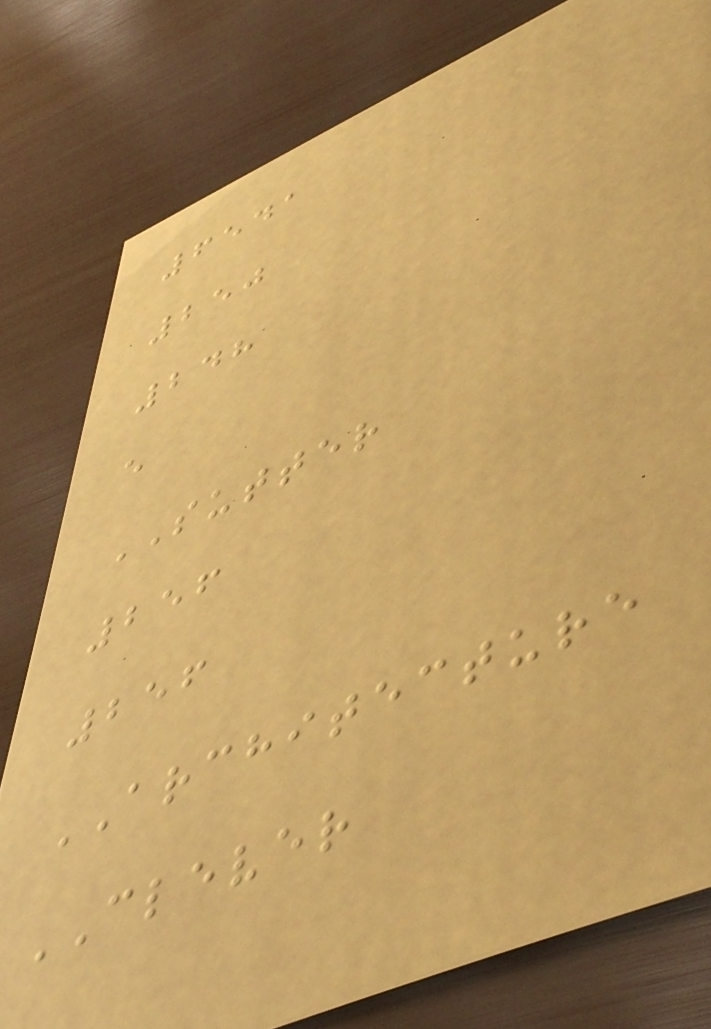6541
250
248
e
SUTTER
256
256
ARCHITECTURE
CLEVER
